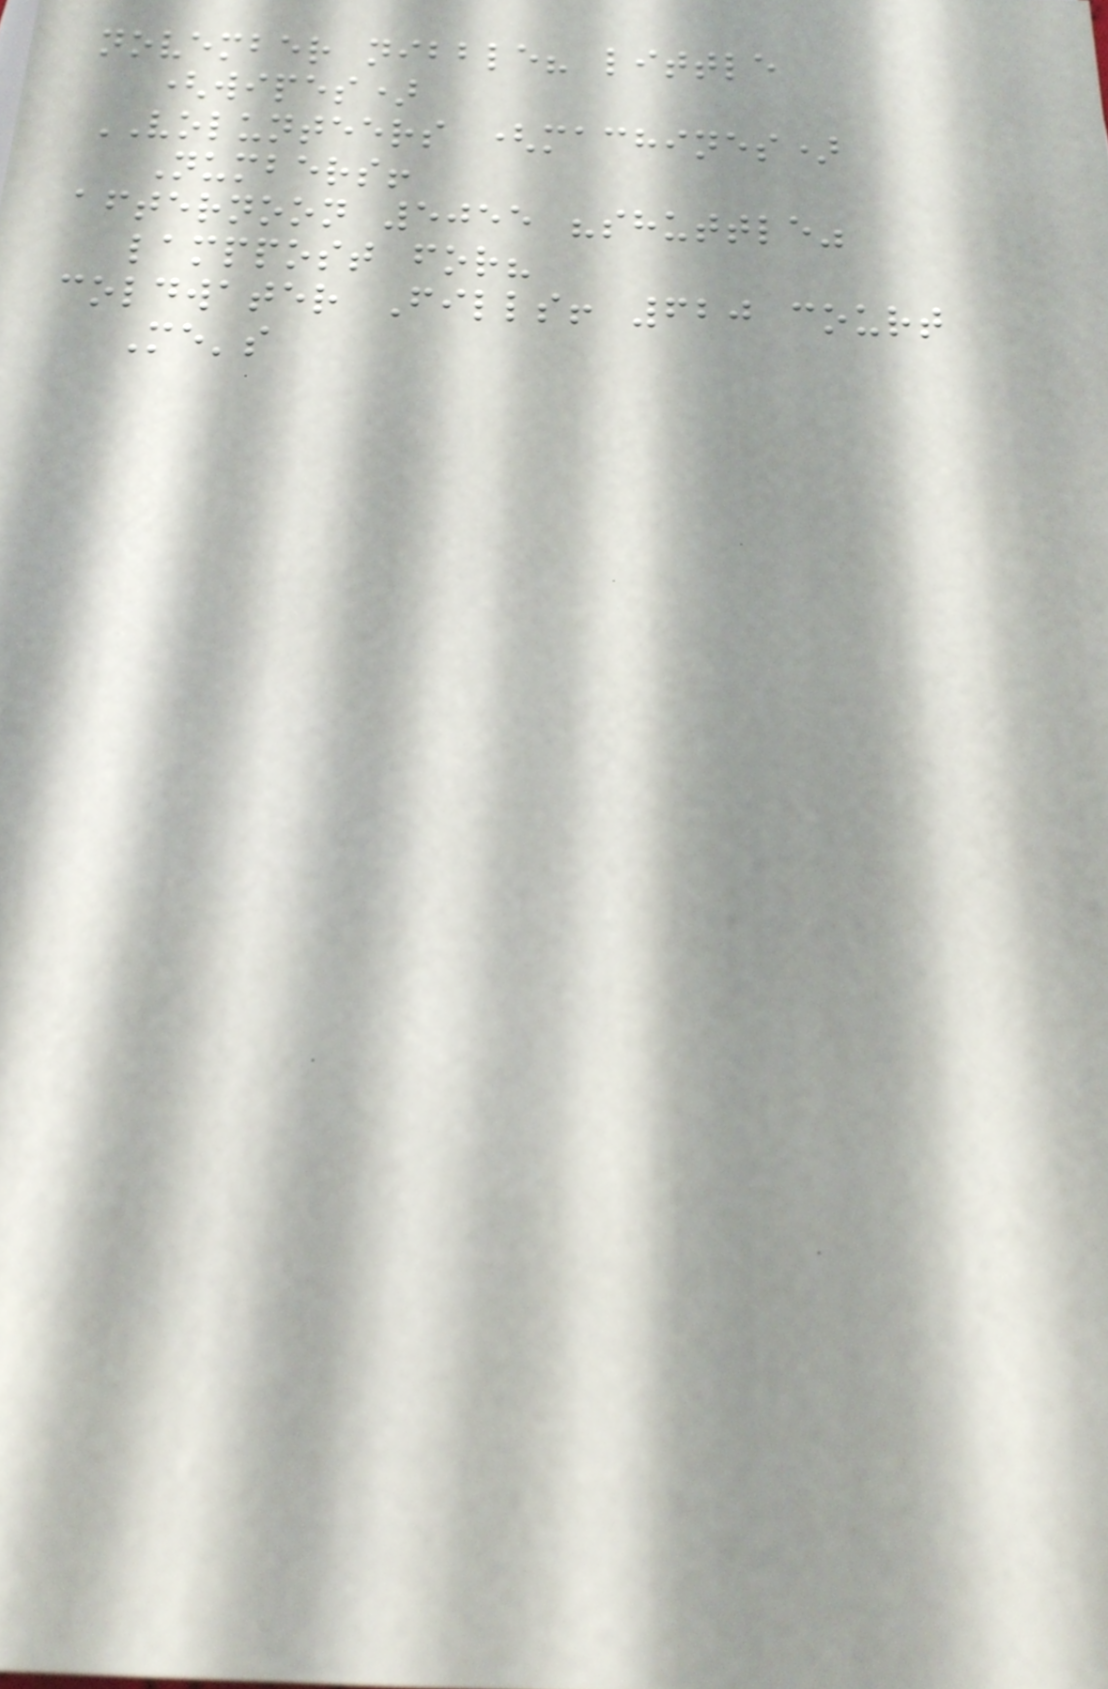november nibble? little
(wipes)
VOLUNTEERS (machines)
Numbers!
afternoon 5055 "shuttle"
lamppost for?
coldwater Fills! 620 court
Me's
